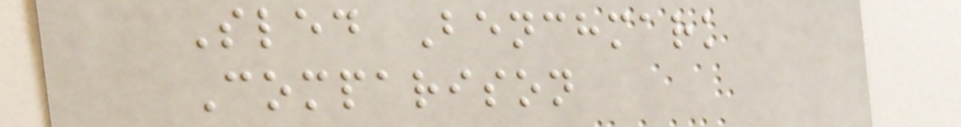Sled Benchmark
Comparison
